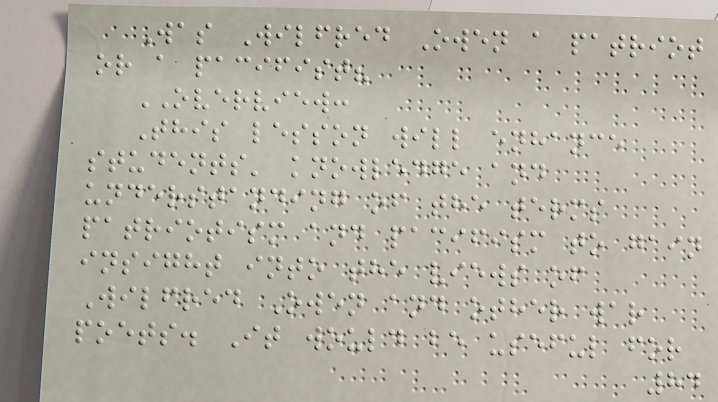Was Wilfred Owen a patriot
or a pacifist?
OVERVIEW:
This lesson will enhance
students' knowledge and
understanding of the terms
patriotism and pacifism to gain
insight into the views of
Wilfred Owen and other war
poets. It would be useful for
84
